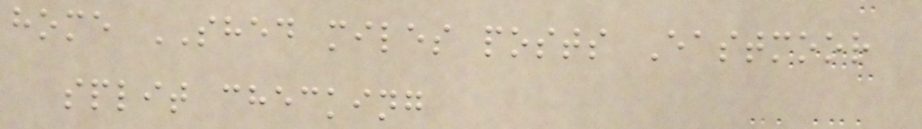home SHED miles posts Eastmoor
split checking
